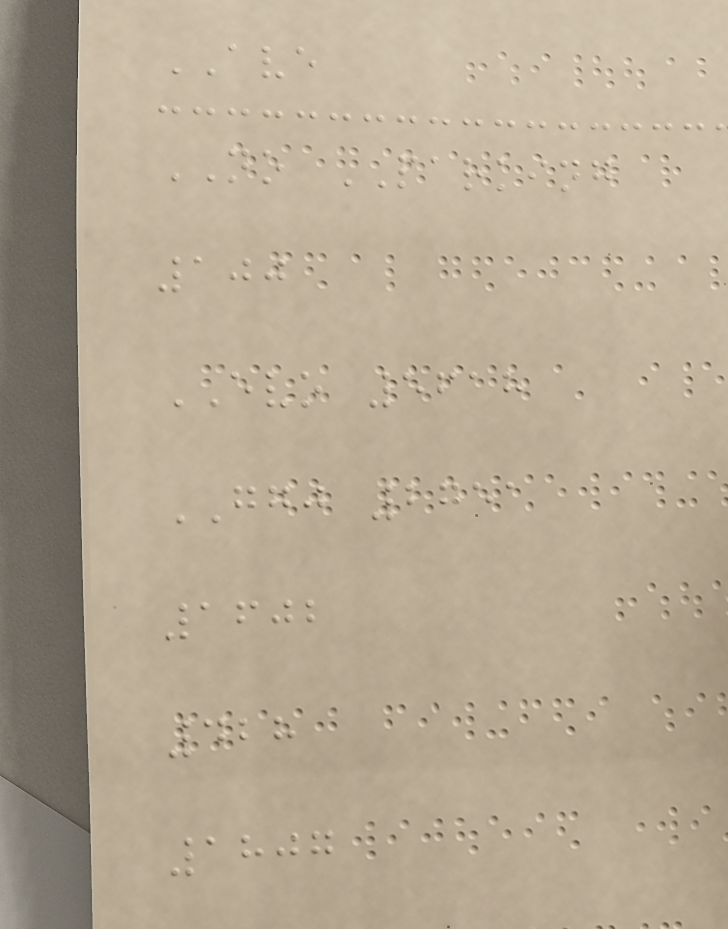AVE
NO PARKING
100
EVO 5618
GGJ 2751
1602
428
1807
